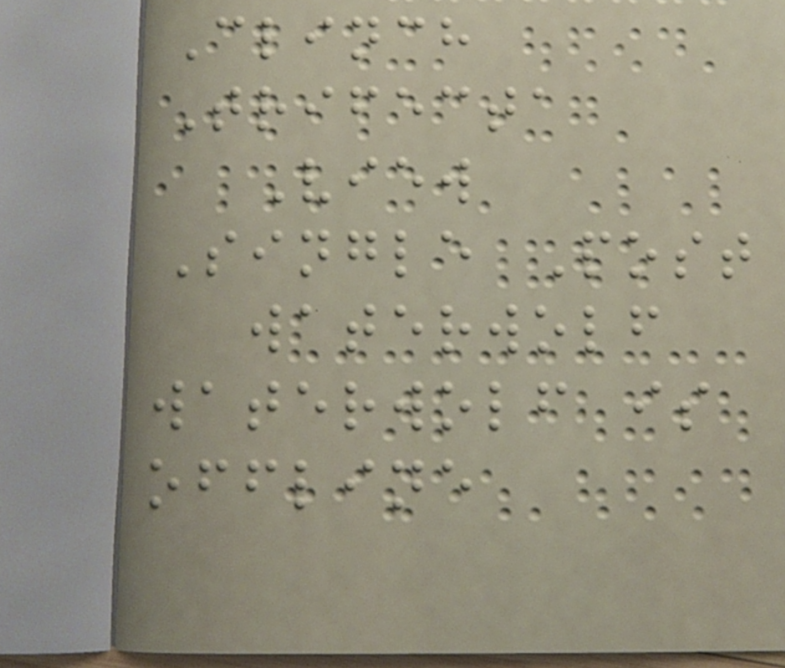Clinch
Trifecta
View
Single Post
waterwolf
waterwolf is
offline
